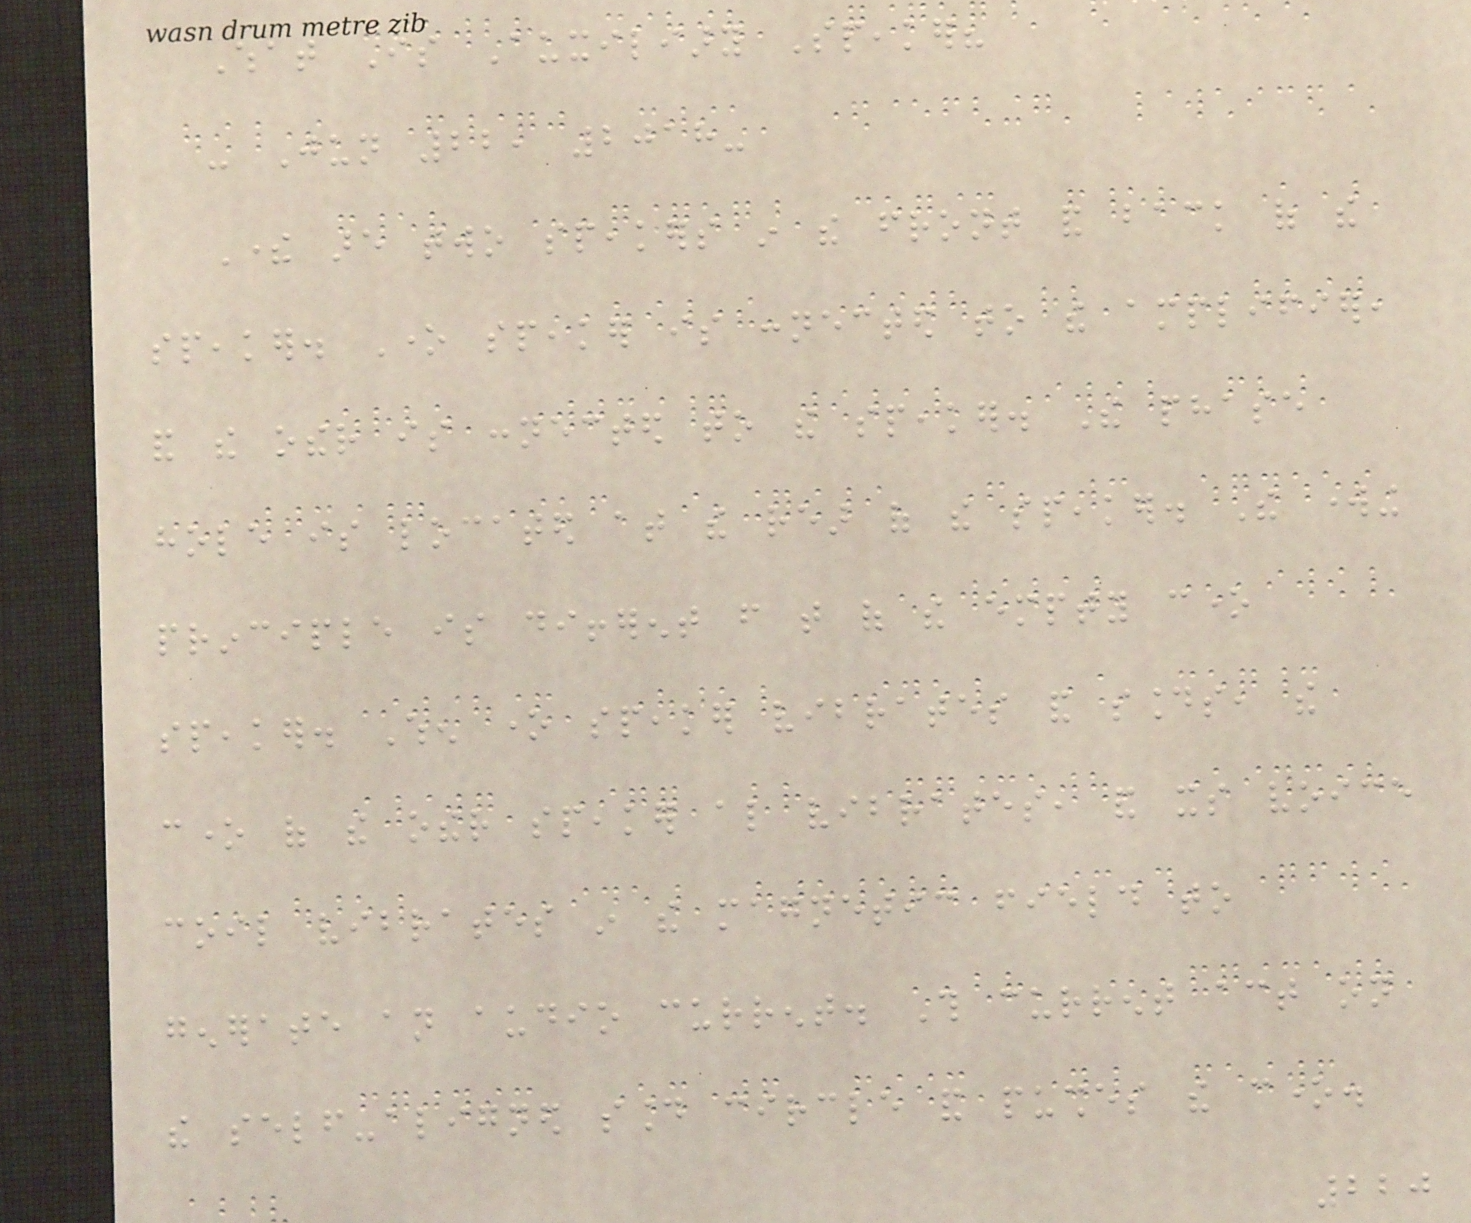What Is Auxiliary Speaker?
- Jun 22, 2018-
There are two speakers in the front and back of the
speaker. One speaker is connected to the amplifier,
and the other is connected to the speaker. The phase
hole is located at the rear of the speaker. The working
principle is different from that of the empty cone
speaker. When one speaker vibrates and sounds, the
cone of the other speaker also vibrates, and its voice
coil vibrates in the magnetic field to
generate an audio current. This current act on
the self-aligned sound circle and pushes the cone.
220
